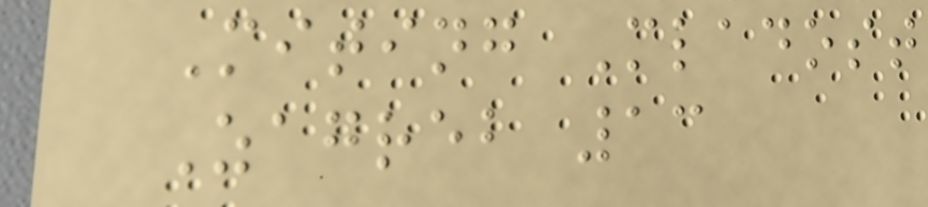Miting Mladost
Zagreb 13
